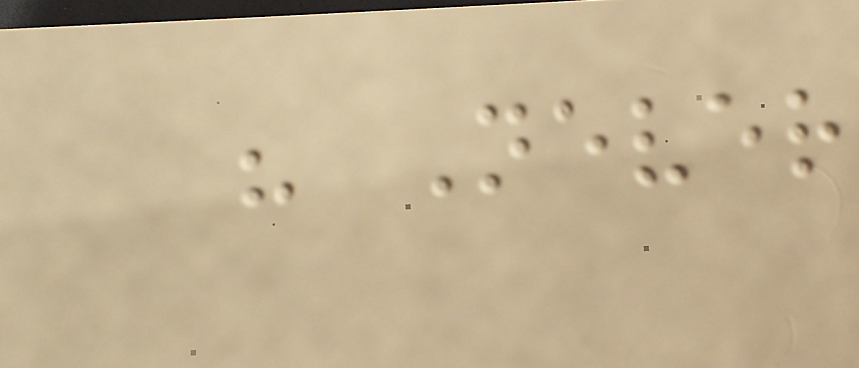" Never
